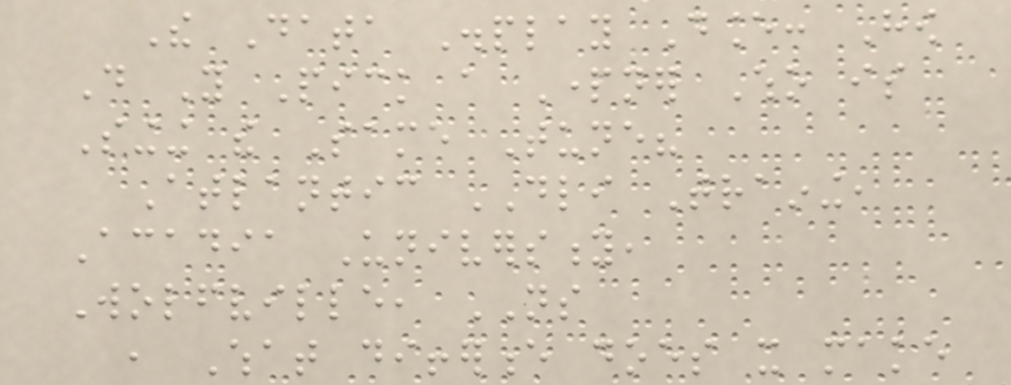The Data Display Dance: How
Do You Pick a Partner Who is
Singing the Same Tune?
Atlantic DLI Training,
Acadia University,
Wolfville, NS
, What difference does it make
